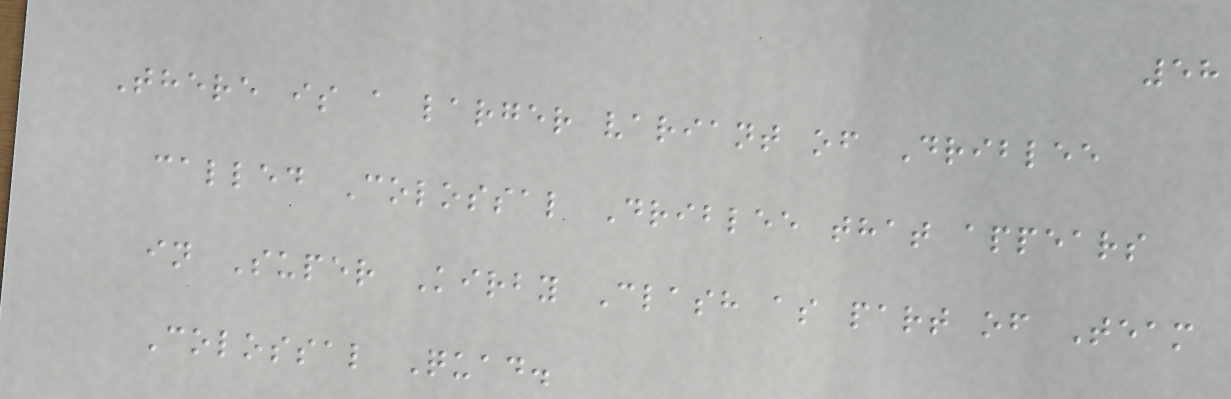58
There is a larger variant of Driblee
called Colossal Driblee that appears
in Super Kirby Clash as part of Team
Colossal Quad.
